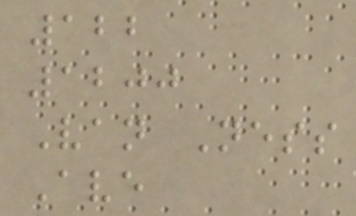122
1200
Van Ness
Ave
